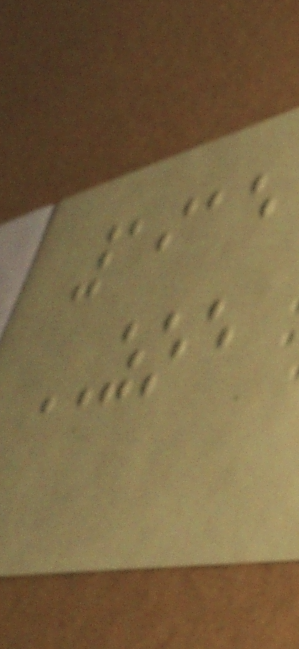1915
ZOE
